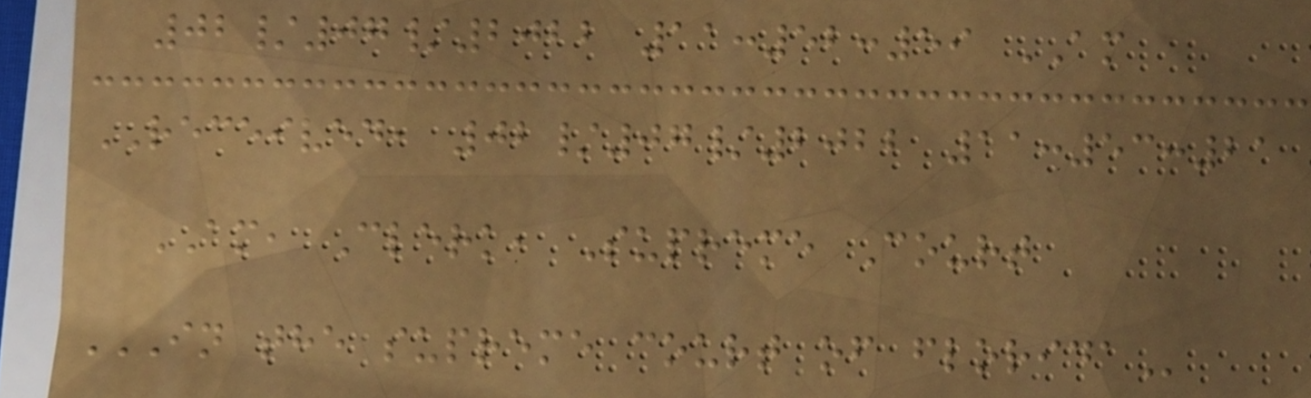02/07/2022 11:52:59 AM
RECEIVED, 02/07/2022 11:53:21
AM, Clerk, Supreme Court
IN THE SUPREME COURT OF FLORIDA
